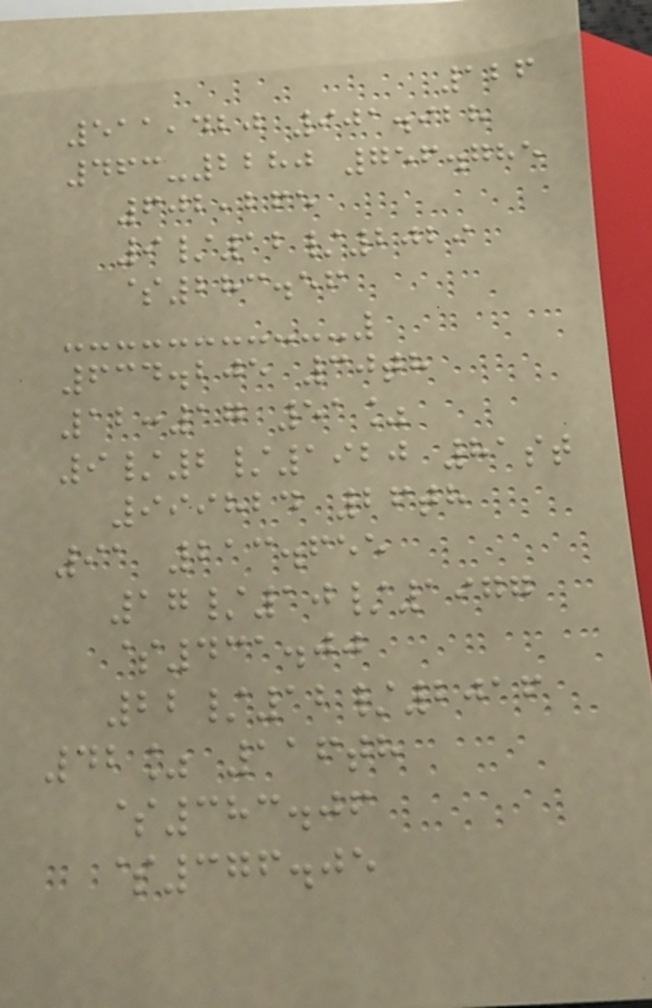126
511,420 901.928
463-2280 756.785
602,265
9/12/2029
$283.56
634.205 30th
12:17 51%
9/2/1920 81st
999824 26th
91 213.655
17/10/1977
$431.00
22/12/2016
42% 116th
$383.06
$376.05
